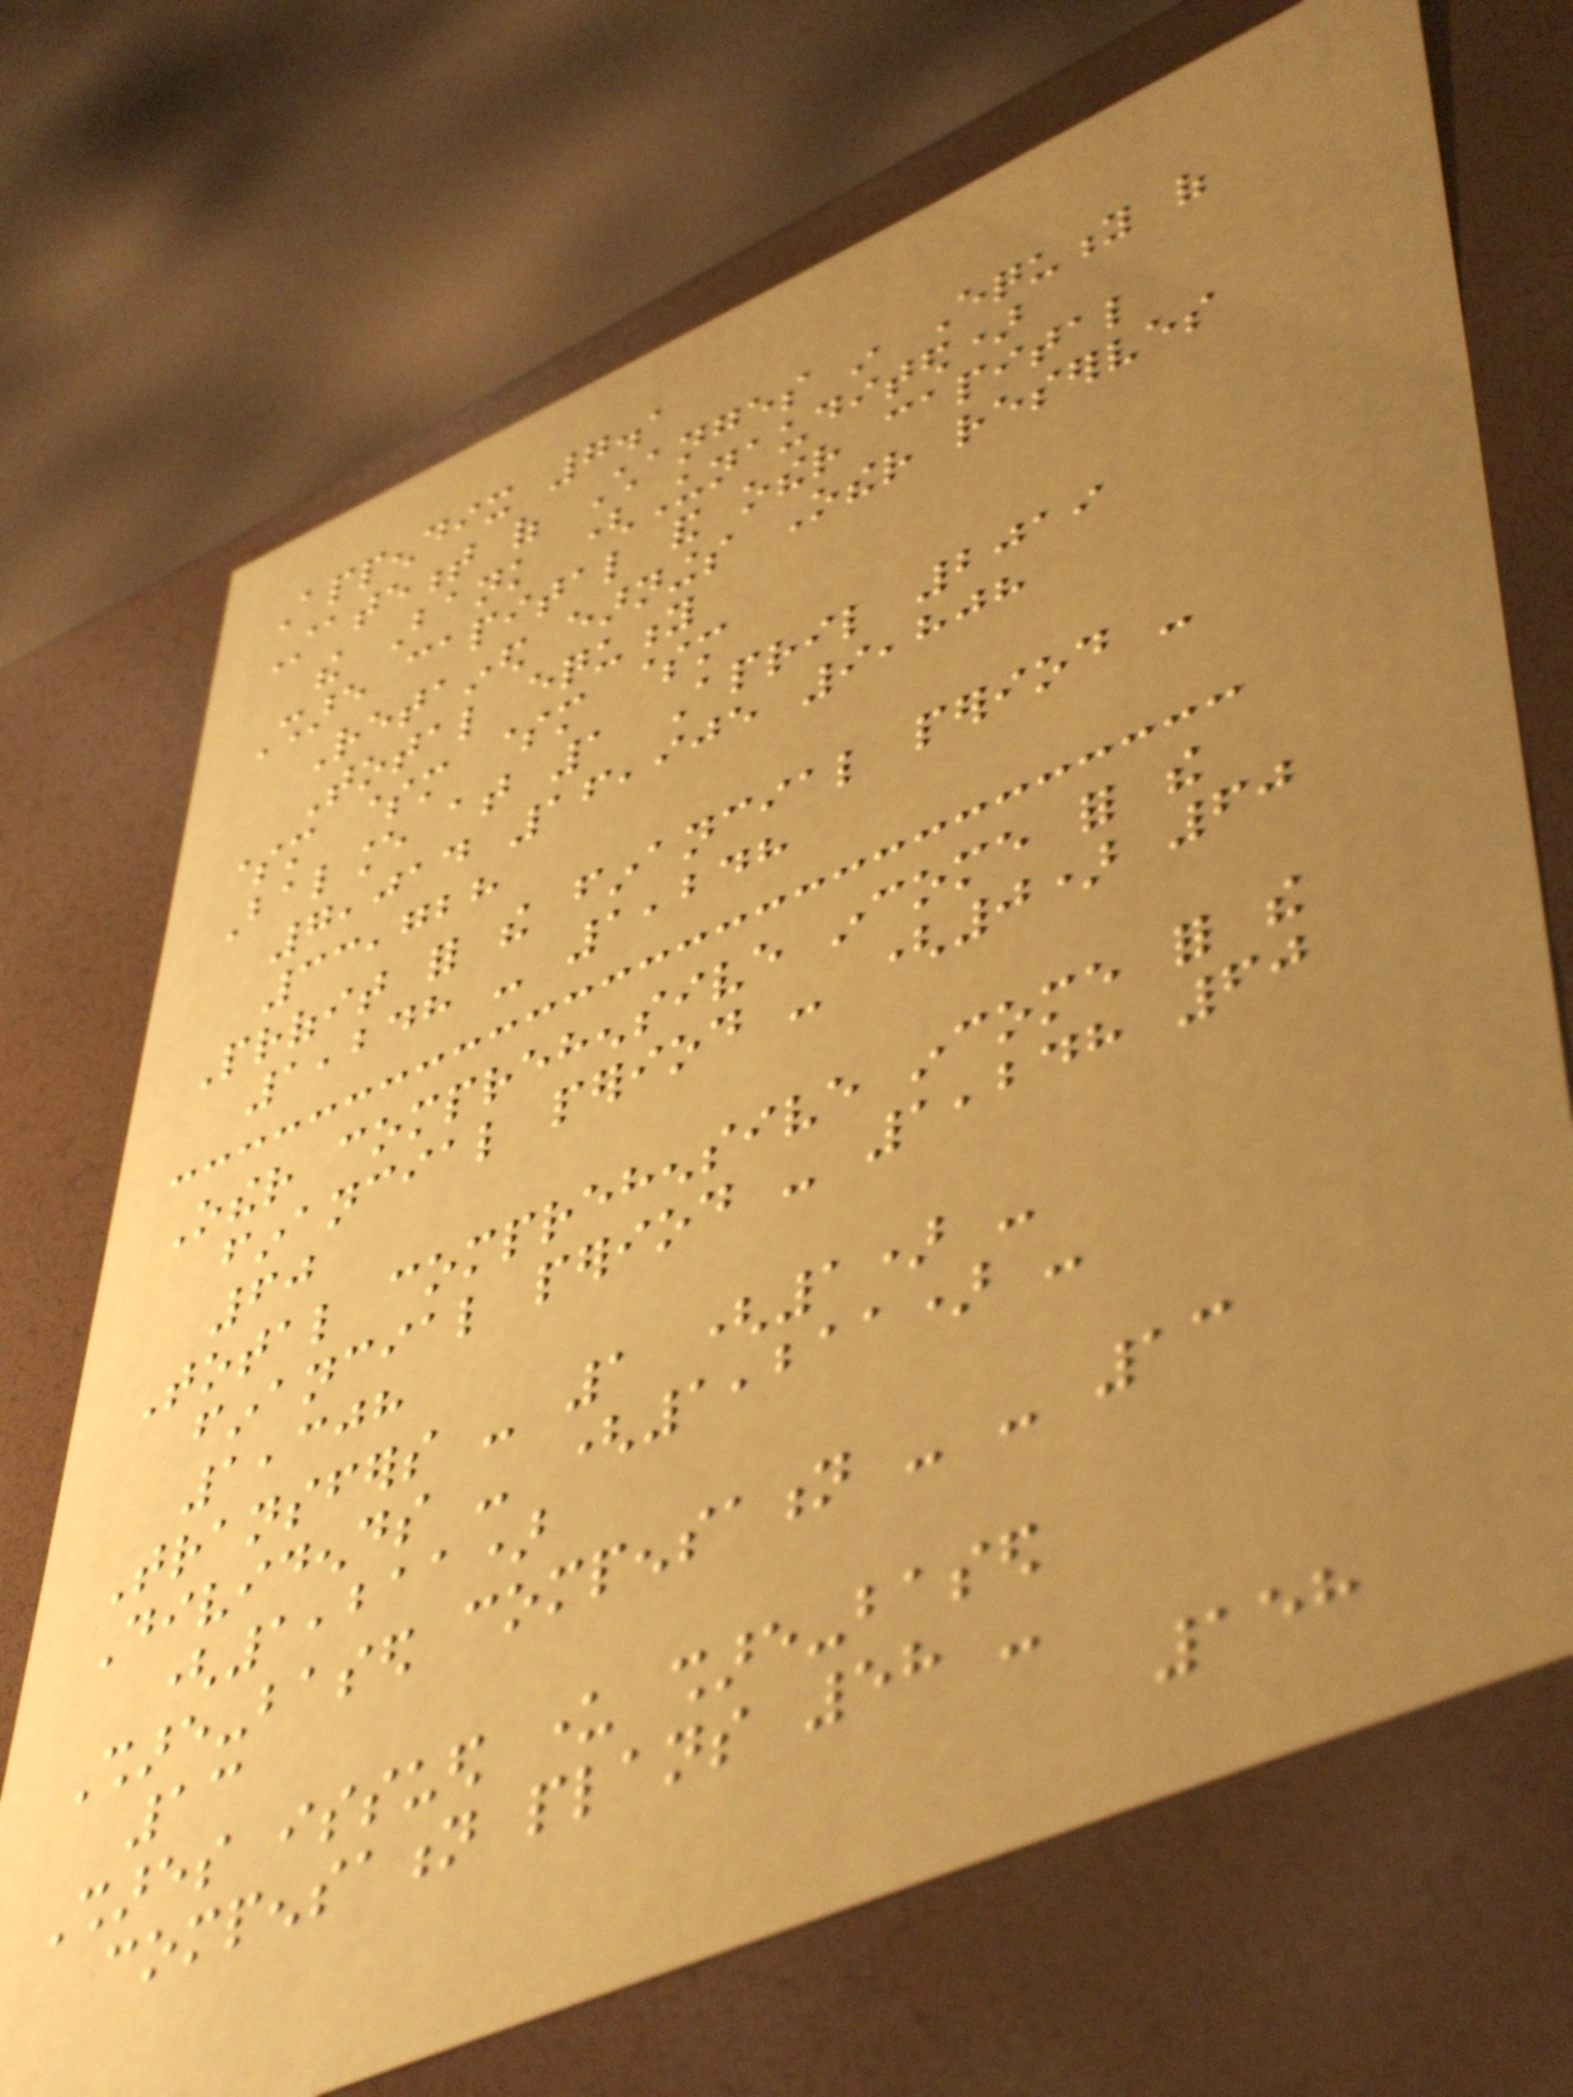Appendix 7.1
Statement of Changes in Equity of
the Bank (Unaudited)
Share capital and other capital
Retained earnings Other reserves
Total equity
$m $m $m $m
Balance at 1 April 2019
7,014 16,905 9,808
33,728
Profit for the financial period -
1,248 - 1,248
Other comprehensive income for the
financial period - (0) 60
60
Total comprehensive income for the
financial period - 1,248 60
1,308
Transfers - 1 (1) -
Dividends - (1,211) -
(1,211)
Share-based compensation - - 13
13
Shares issued under share-based
compensation plans 58 -
158
